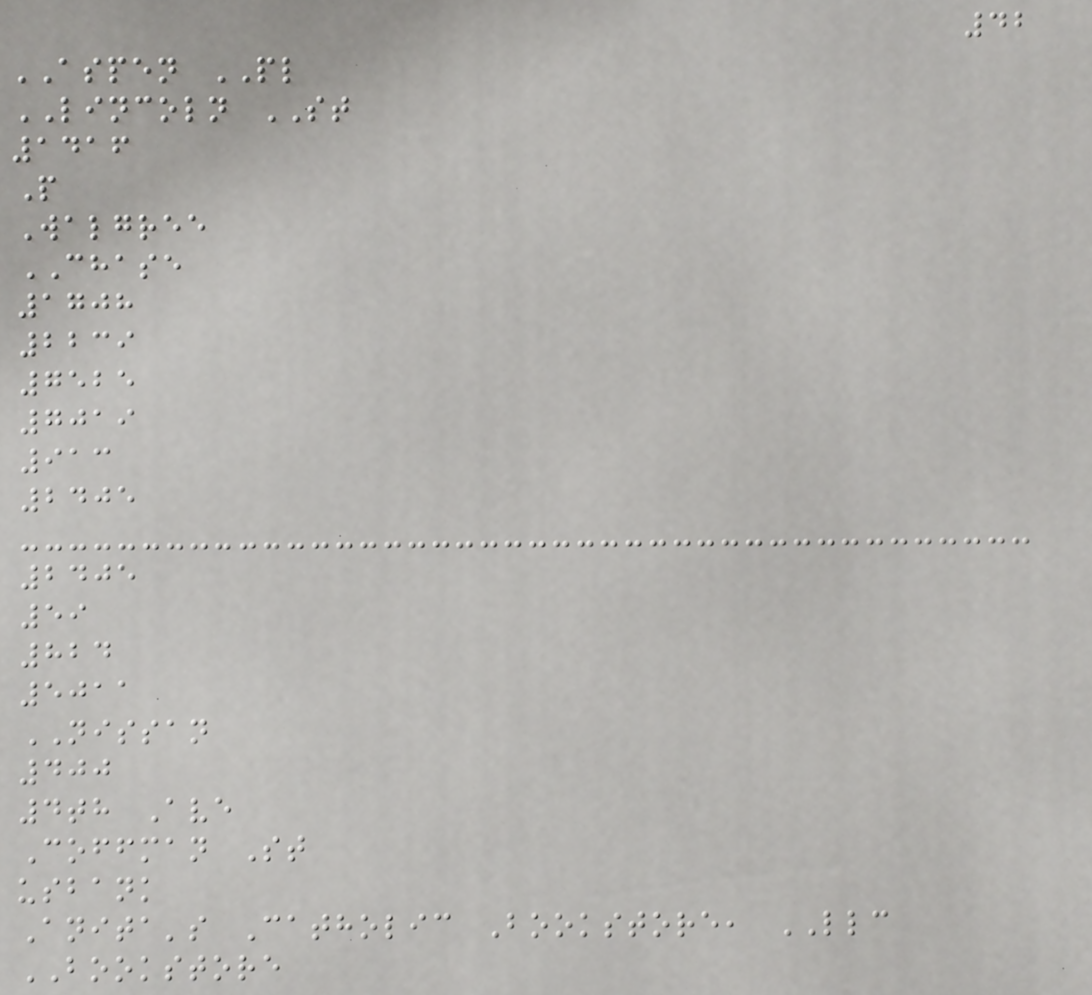42
ASPEN PL
LINCOLN ST
1416
P
Walgree
CHASE
1708
2239
7525
7019
913
2405
2405
59
824
5011
NISSAN
400
4th Ave
Coffman St
usbank
Anita's Catholic Bookstore, LLC
BOOKSTORE
